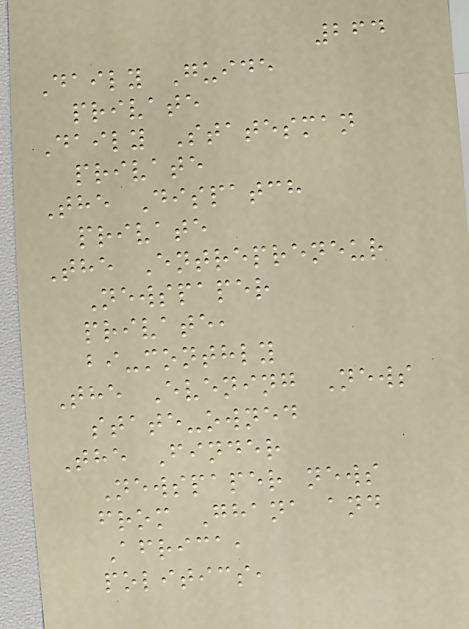264
Daily Guide
private
Daily Statesman
private
The Dispatch
private
The Entrepreneur
Newspaper
private,
bi-monthly
The Evening News
state-owned
The Finder
Newspaper news
from Ghana and
Africa,
politics,
